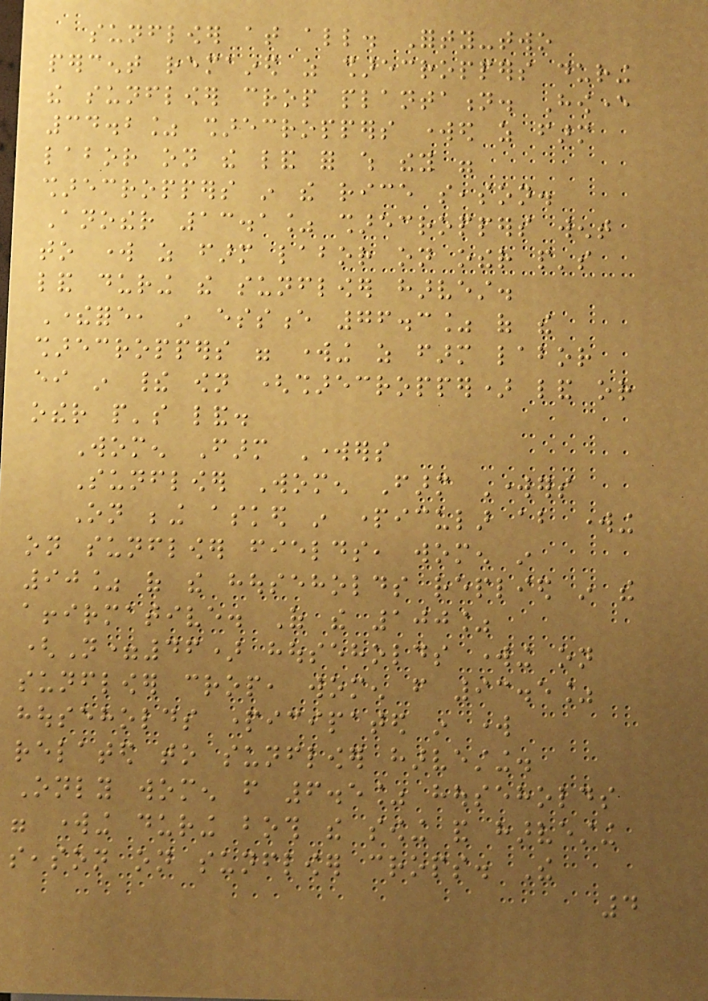sunflower at all. Forty-two
percent remained as sharecroppers during
the sunflower crop plantation. However
34.2% sharecroppers worked as farm
labor on the land for which they were
sharecroppers in the rice season.
Another 13.1% sharecroppers went
to work as farm labor on other people's
land during the sunflower harvest.
Therefore, in essence 76.3% of the
sharecroppers were working as farm labor
either in their own (sharecropper) land or
other people's land.
Women Farm Workers
Sunflower Women Farm Workers
On being asked in particular about working
on sunflower fields, women in
90% of the households replied in the
affirmative. Of the 100%
(N=46) households working on
sunflower crop, women from 93.5%
households participated in work
related to sunflower harvesting.
Only women from 6.5% households
were working during both the sowing and harvesting
season on sunflower crops. The
4
